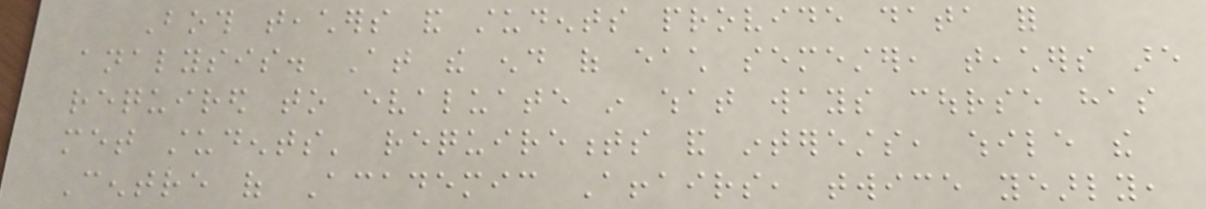Both teachers and students provide data for
analysis. At the end of each semester, teachers are
required to evaluate in what ways course has
met students' requirements and interests, while the
Centre of Academic Affairs, twice yearly,
